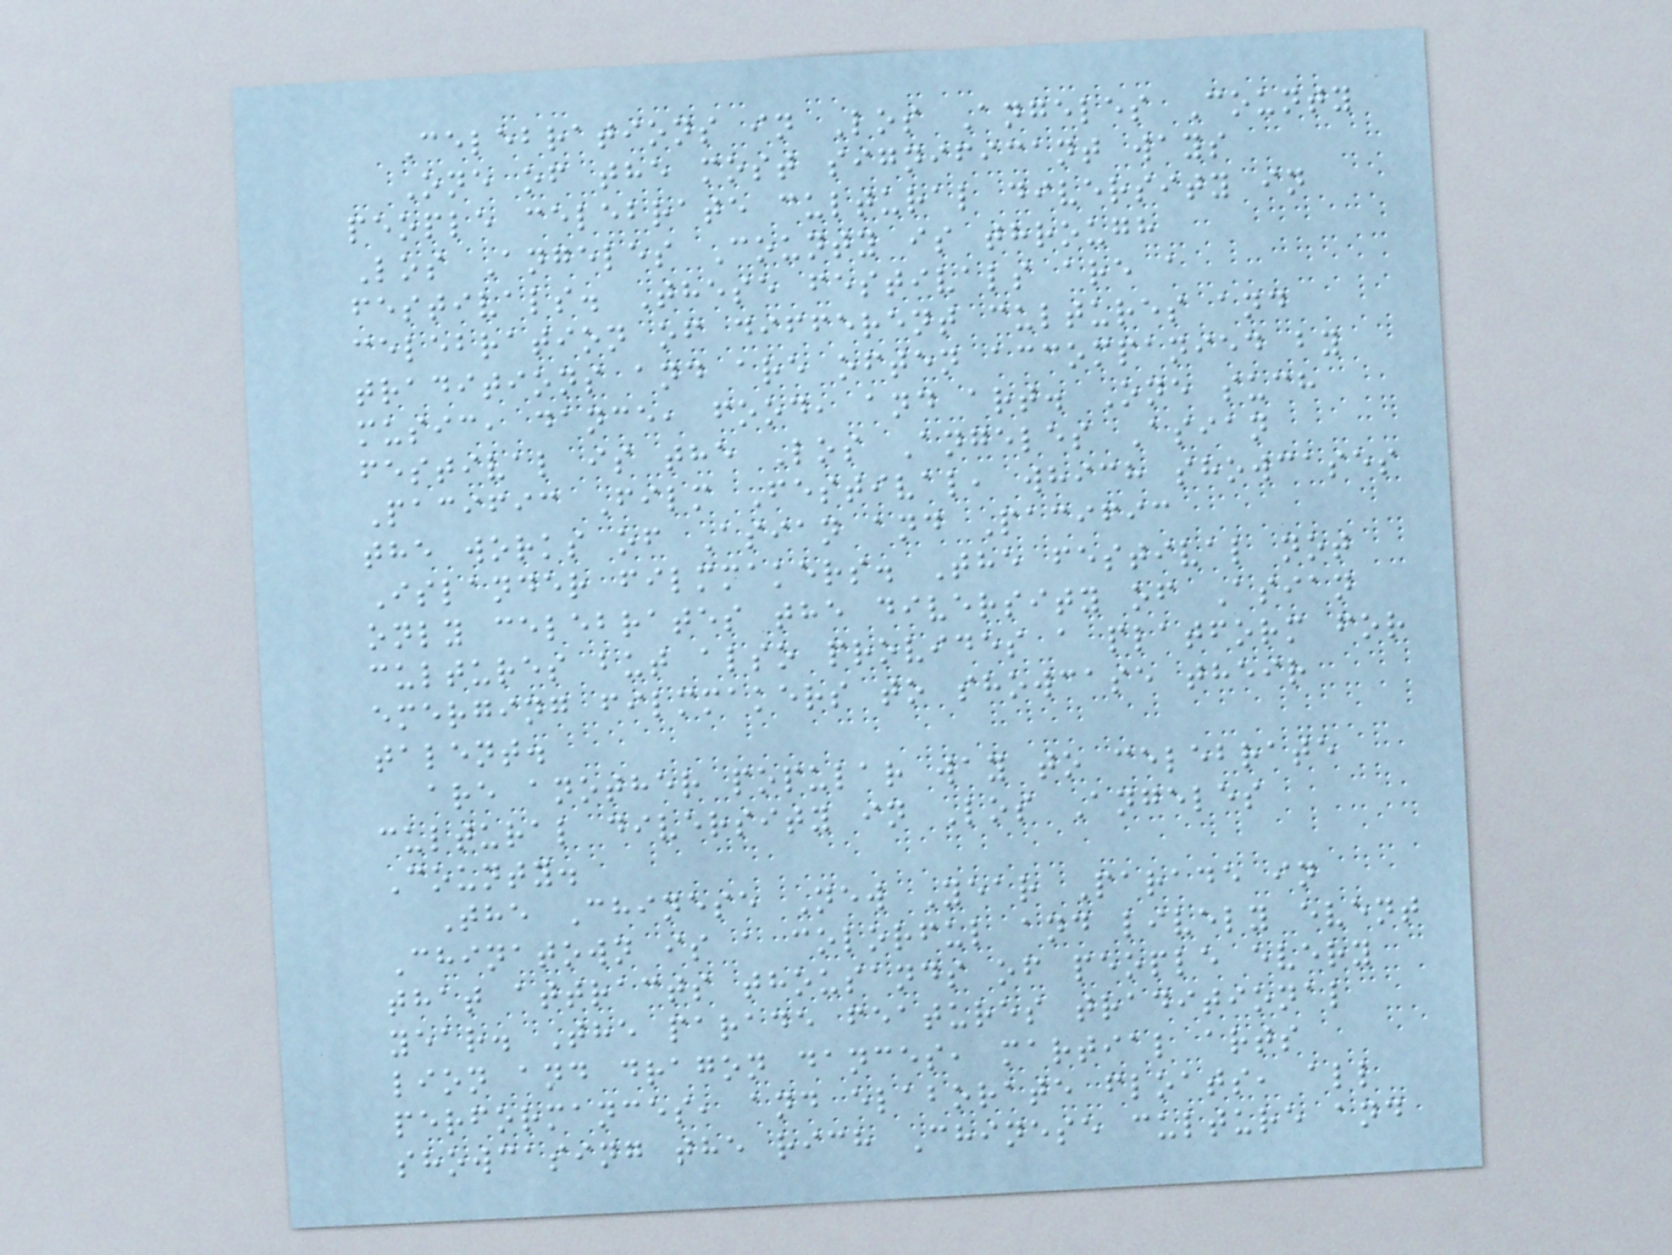Celebrations in Los Angeles County
One of the most significant ways
people celebrate cultural diversity in
Los Angeles County is through
festivals. These festivals are a
celebration of different cultures and
traditions and are often accompanied by
music, dance, food, and art. One such
festival is the Los Angeles Asian
Pacific Film Festival, which showcases
the works of Asian and Pacific
Islander filmmakers. The festival not
only celebrates the diversity of Asian
cultures but also provides a platform for
emerging filmmakers to showcase their
talent.
are another popular way to celebrate
cultural diversity in Los Angeles
County.
The Chinese New Year Parade in
Chinatown is a colorful and lively event
that attracts thousands of people every
year. The parade features traditional
lion and dragon dances, martial arts
performances, and elaborate floats, all
showcasing the rich Chinese culture and
